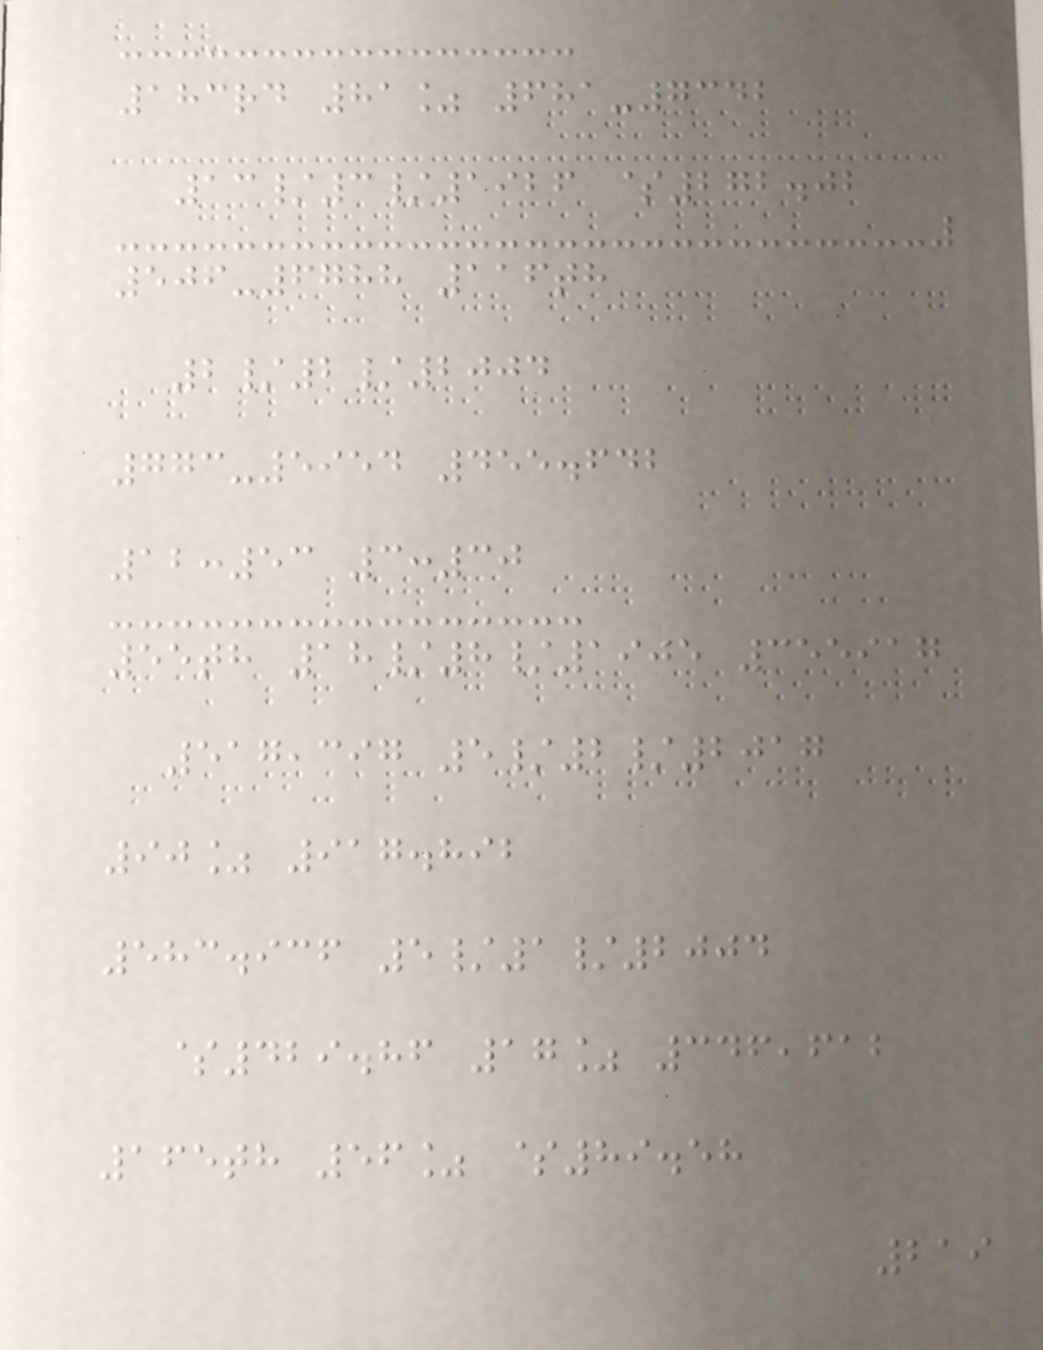183rd 81% 681-7342
13/3/1926 $272.02
506-6788 116th
2/2/2004
773-5954 455.642
12:53 3:30
55th 18/8/1905 355917
517,397 5/2/2017
90% 917.892
583.936 5/1/2004
$429.86 17% 346,612
165th 56% $89.58
219
